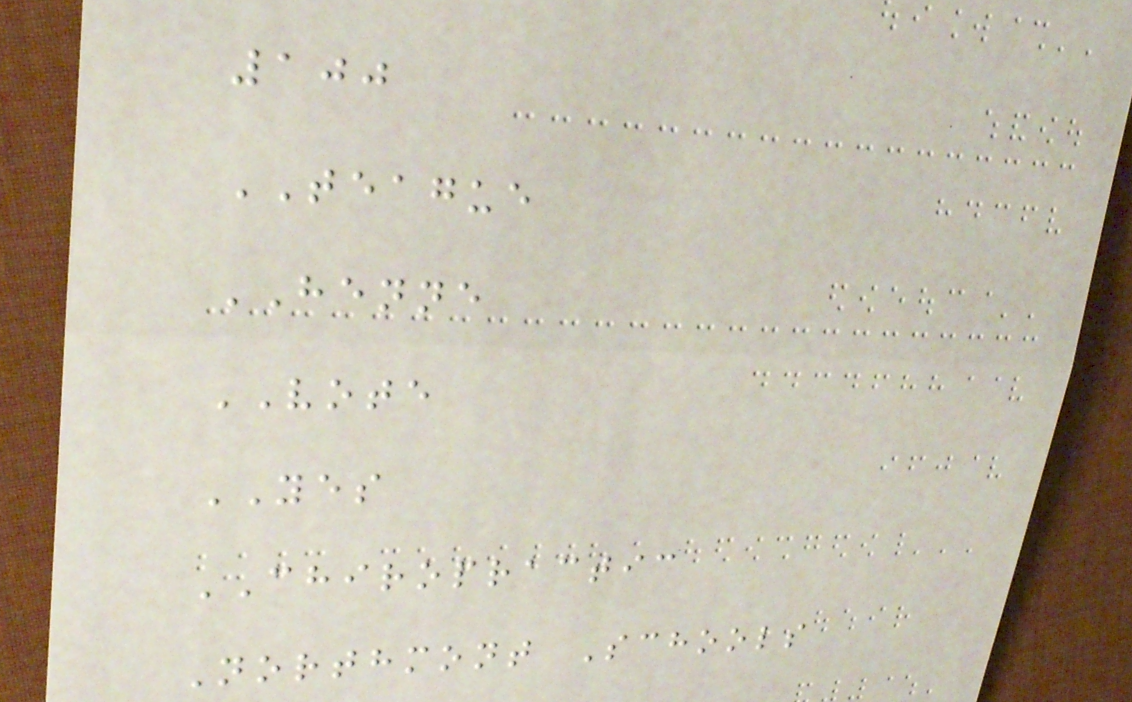100
TEAGUE
HENNE
VOTE
YES
CHIROPRACTIC
Northmont Schools
